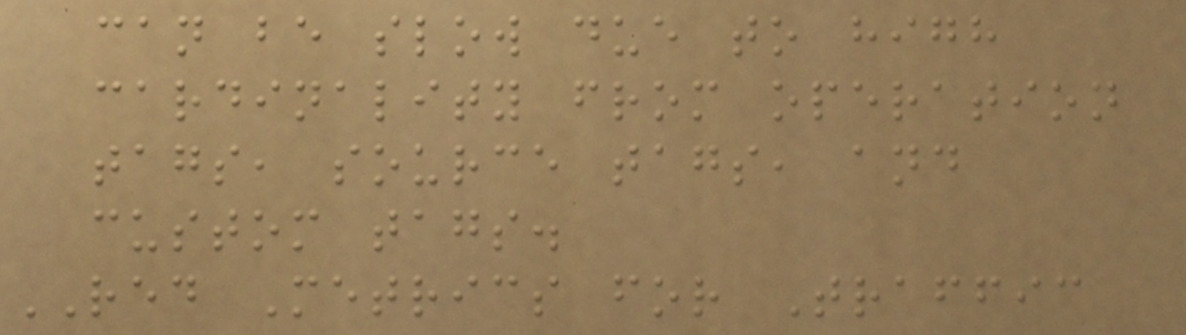can be slow due to high
cardinality from operation
tags, source tags, and
custom tags.
RED Metrics for Traffic
